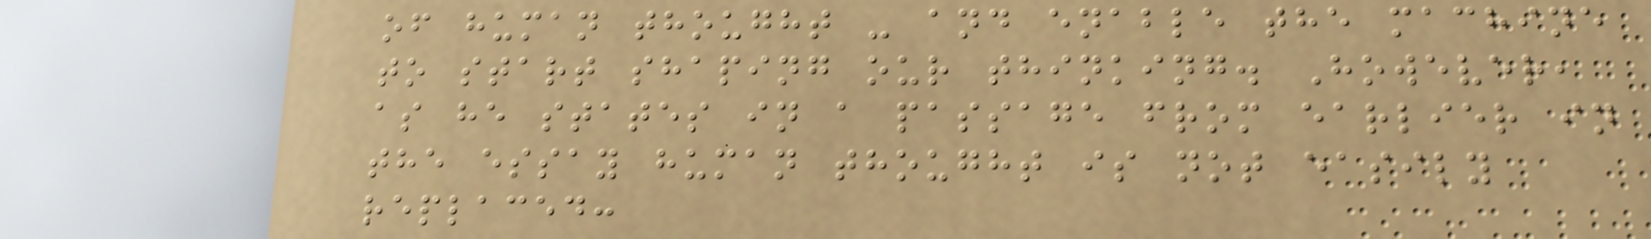of human thought - and enable the machine
to start shaping our thinking. However,
as he states in a passage from earlier in
the essay human thought is not easily
replaced:
